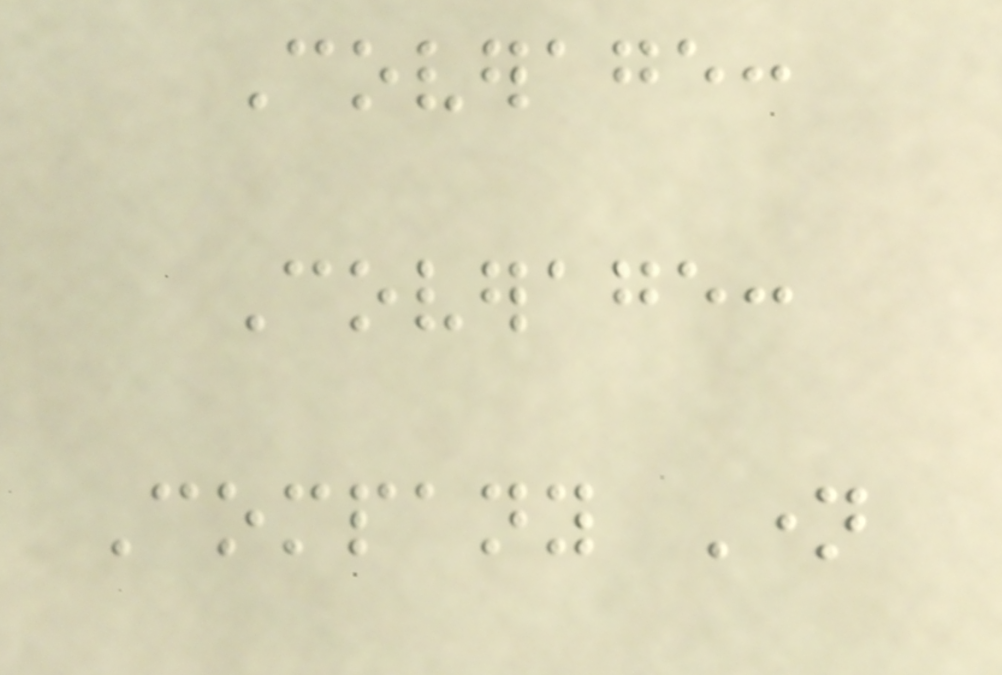Coverage:
Coverage:
Company Name
